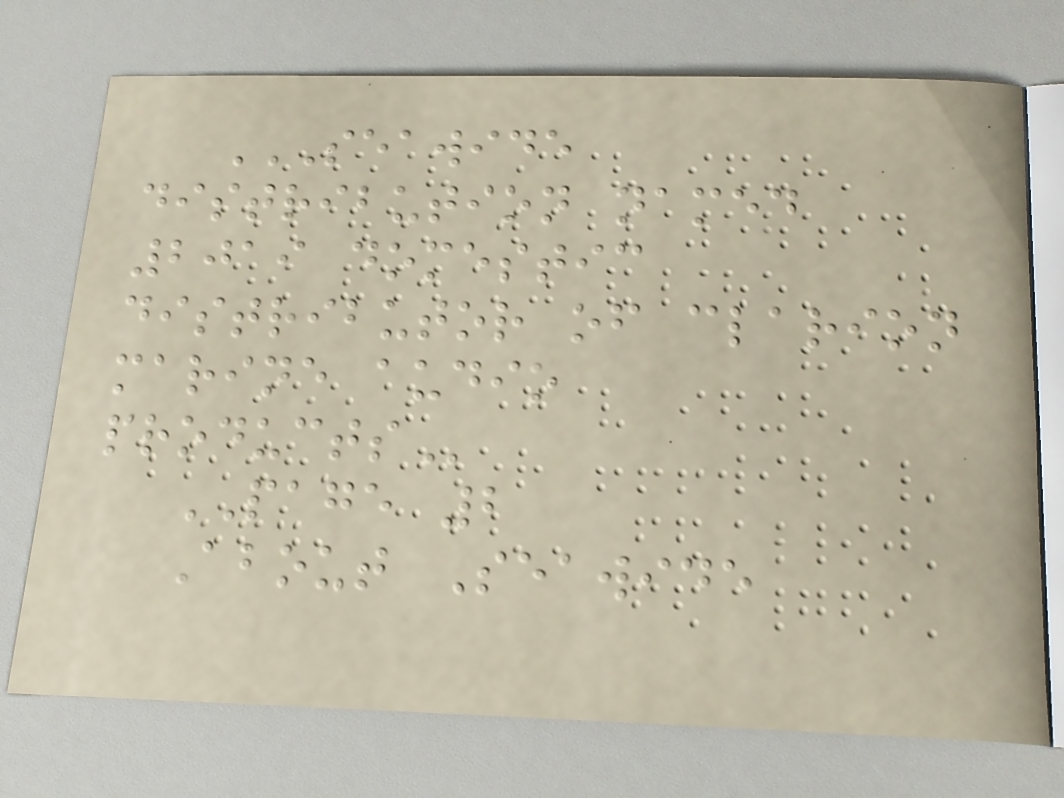SEAWIDE
DISTRIBUTION NAMED
2019 DOMESTIC
DISTRIBUTOR OF CLARION
MARINE AUDIO
PRODUCTS
PAGE 2
About Seawide
